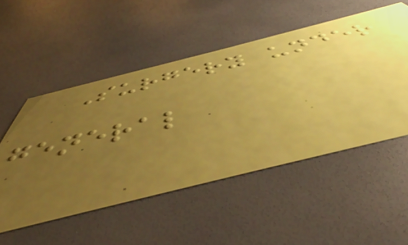Surgery under
general
